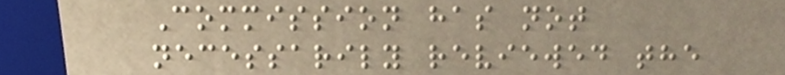Commission has not
necessarily reviewed the
